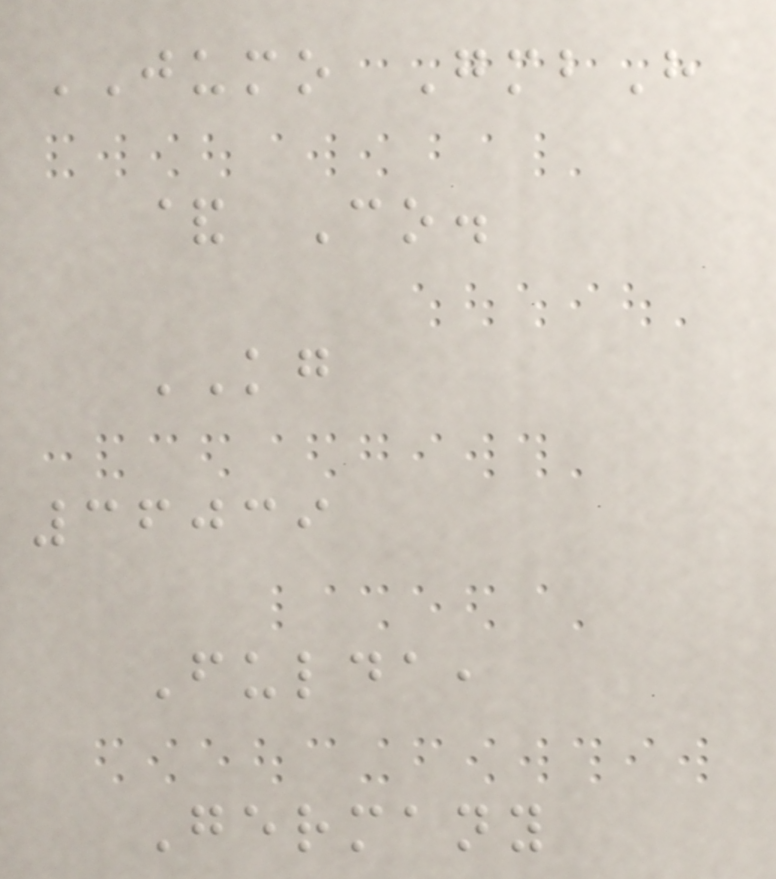JUMO GmbH
& Co.
KG
36039
Fulda,
Germany
